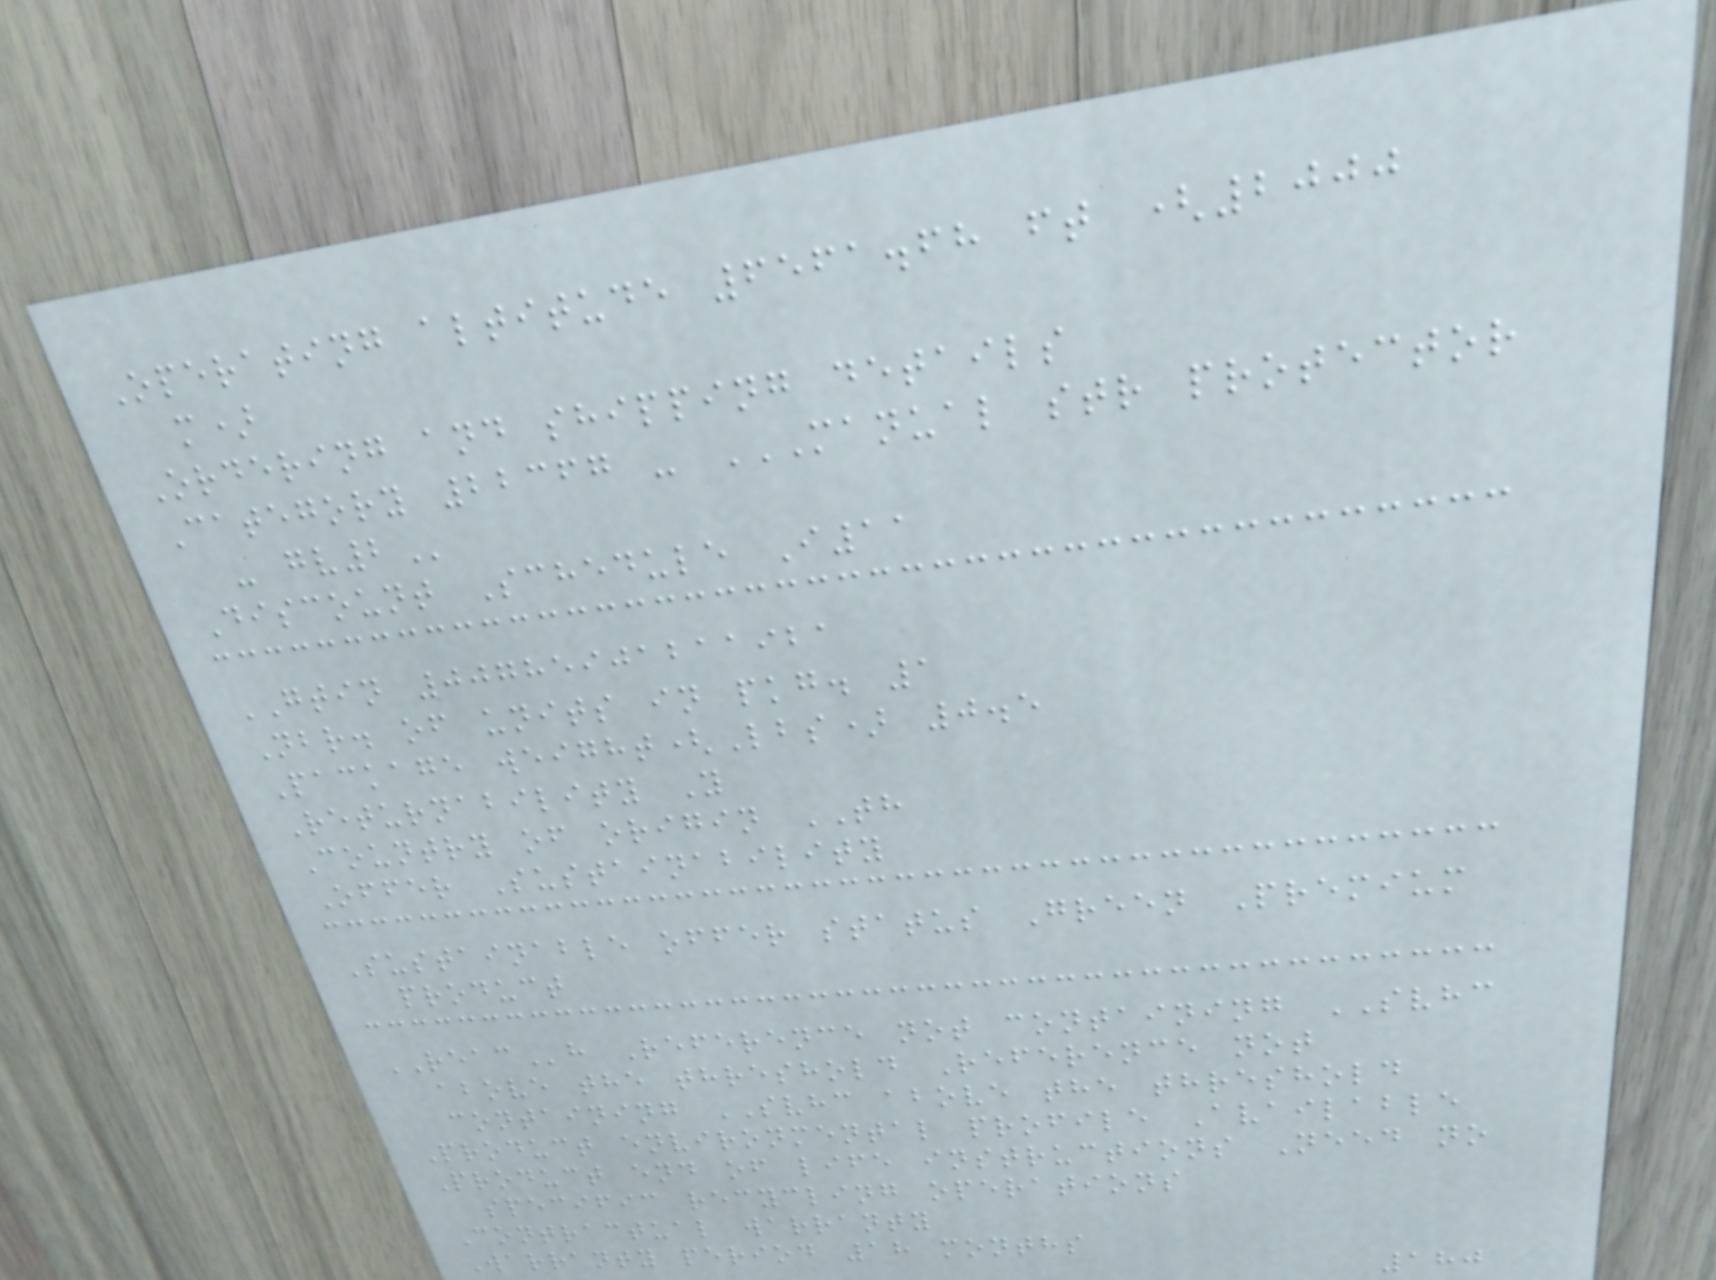Operating altitude 6561.68 ft (2000
m)
Ordering and shipping details
Category 22367 - MANUAL STR PROTECTOR
- GV2
Discount Schedule I11
GTIN 00785901211921
Nbr. of units in pkg. 1
Package weight(Lbs) 0.5
Returnability Y
Country of origin TH
Offer Sustainability
Sustainable offer status Green Premium
product
REACh Reference not containing SVHC
above the threshold Reference not
containing SVHC above the threshold
Product environmental profile Available
Product end of life instructions Need no
specific recycling operations
Contractual warranty
Warranty period 18 months
180
